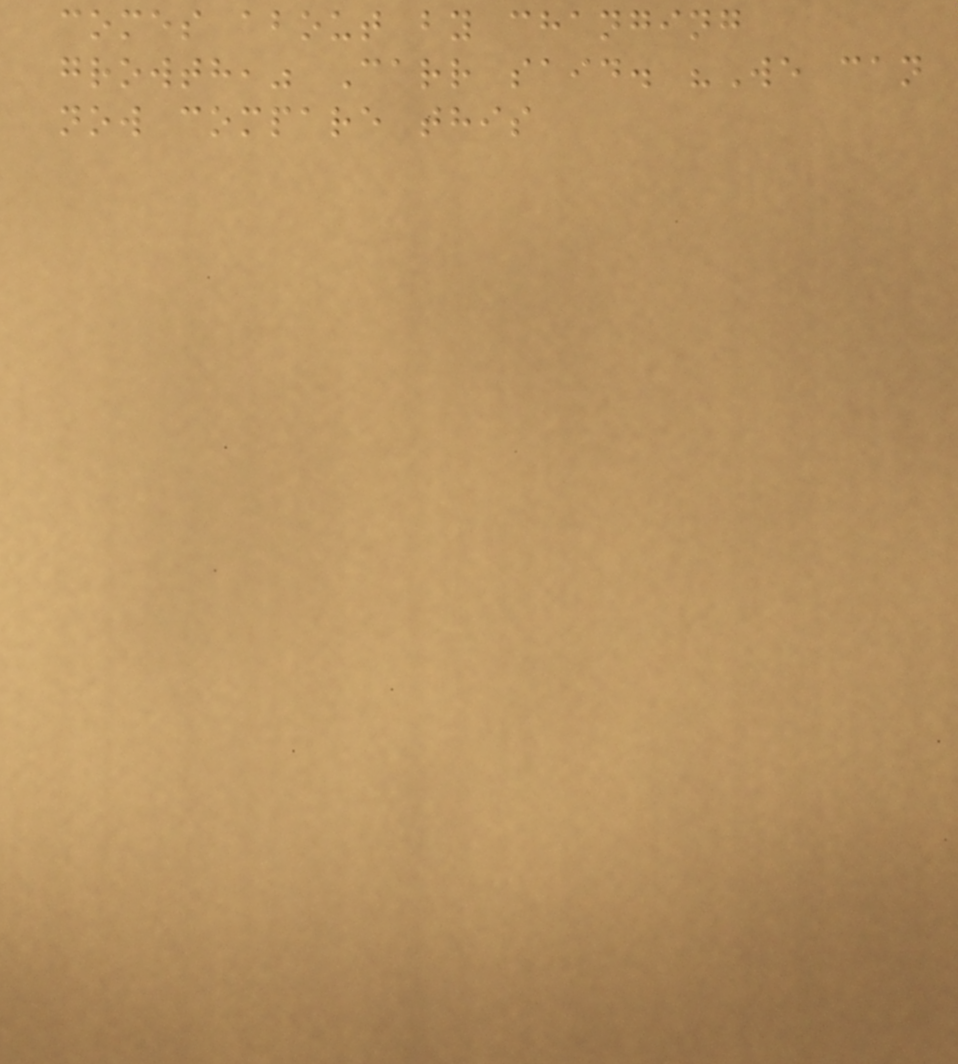comes about by changing
growth," Carr said. "We can
now compare this
